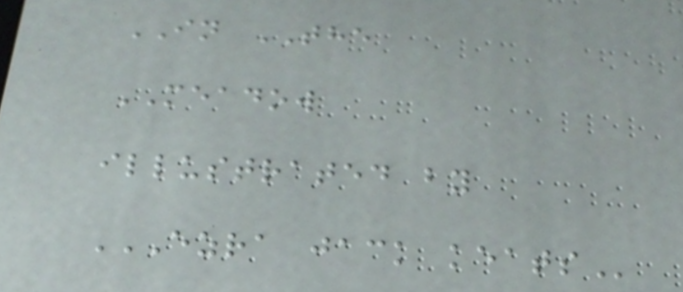IN THE
MEADOW
illustrated by
EZRA JACK KEATS
